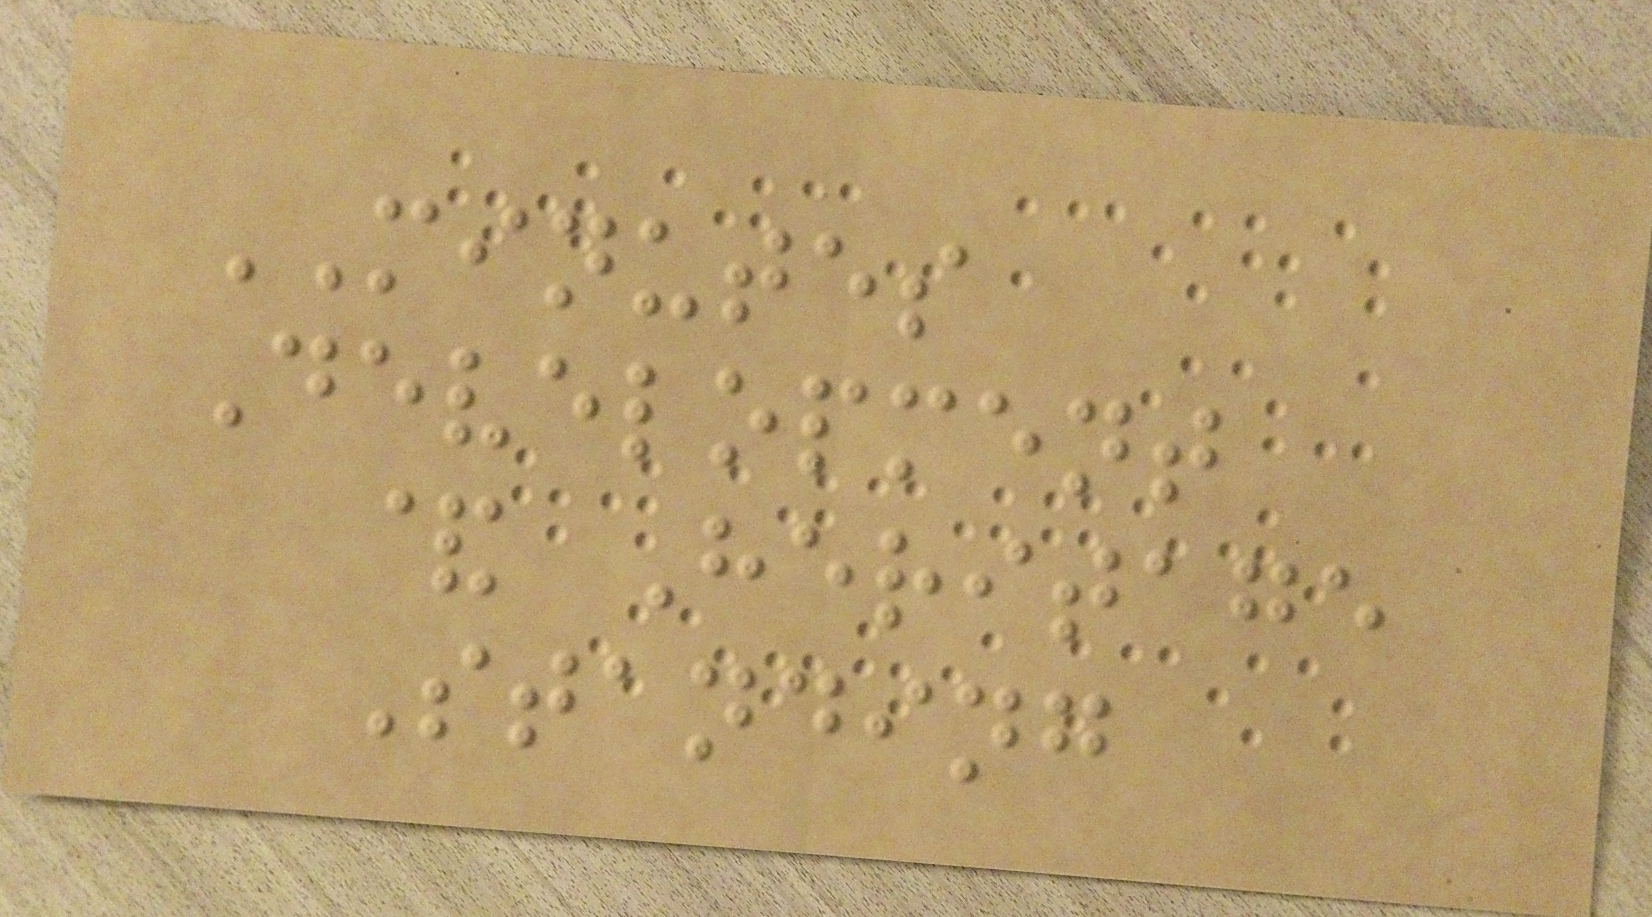MINUTES
Development
& Heritage
Standing
